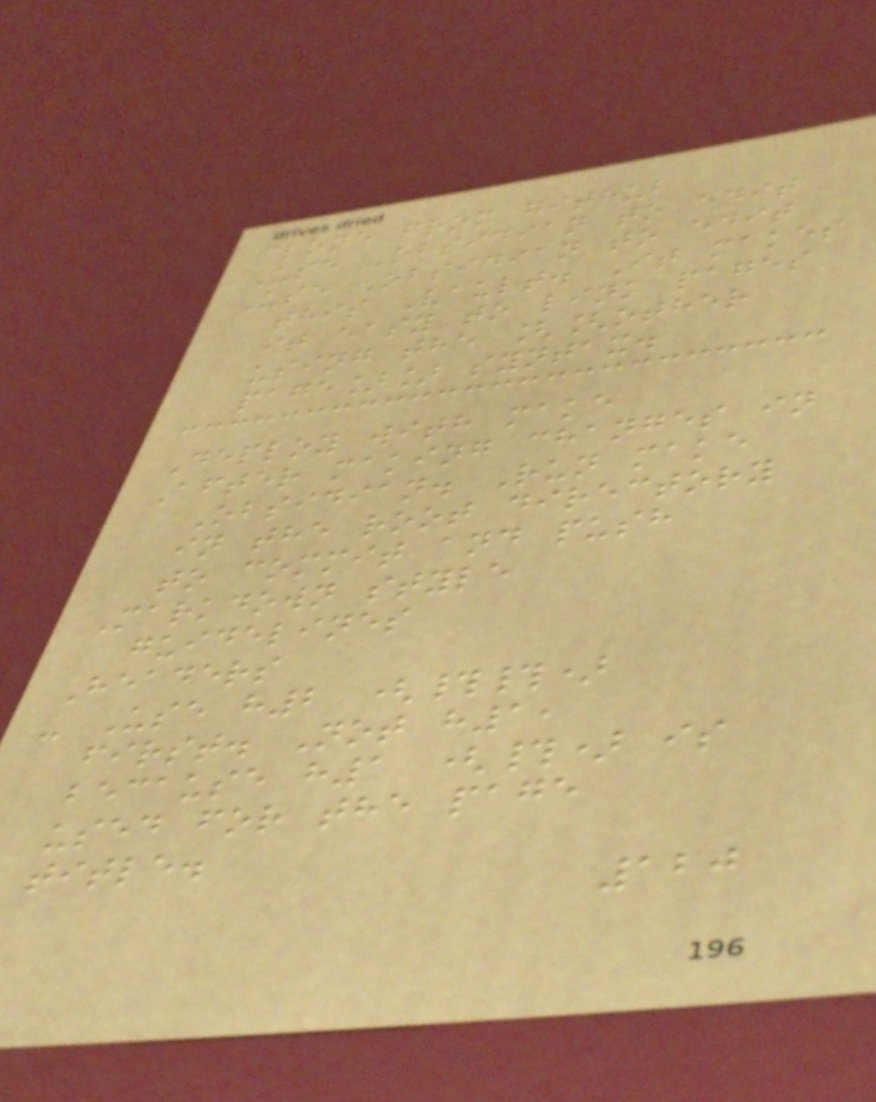clone from github
Use Obsidian to edit
Use Obsidian to edit
this Vault. It makes
it easy to link pages
using the [[other
page]] syntax.
Deploy with make
After making changes in
Obsidian. Run make
in the root directory
to commit and push
Markdown style
guidelines
Headers
- Use h2 (##)
first. Not h1,
because h1 (#) is
used for the page
title.
120
